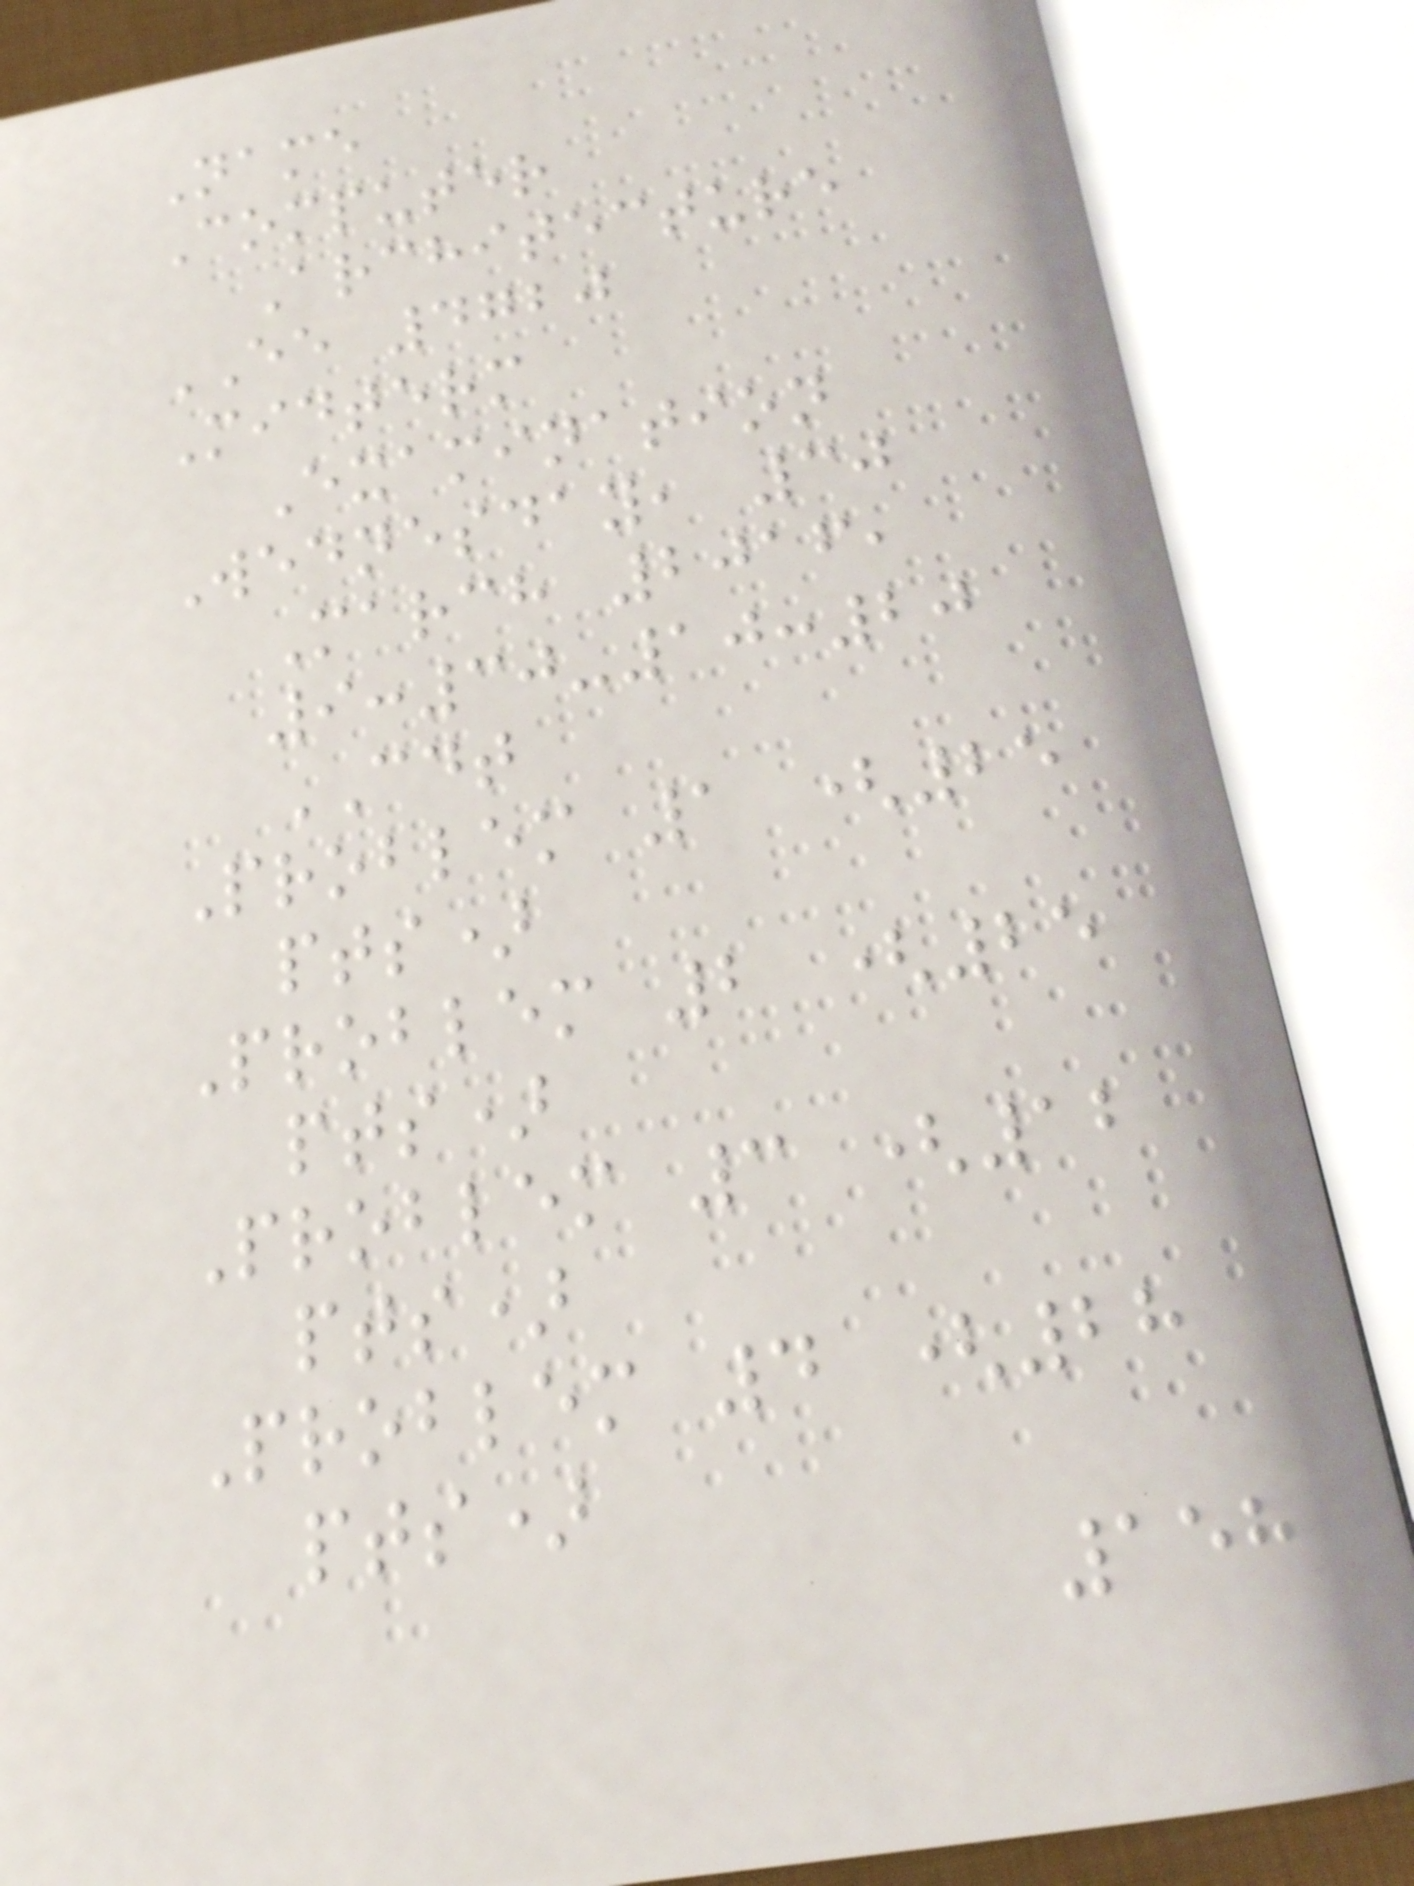Name
Computer
Architecture
EE 4720
Midterm
Examination
Wednesday, 30
March 2016,
9:30-10:20
CDT
Problem 1 (25
pts)
Problem 2 (25
pts)
Problem 3 (12
pts)
Problem 4 (28
pts)
158
